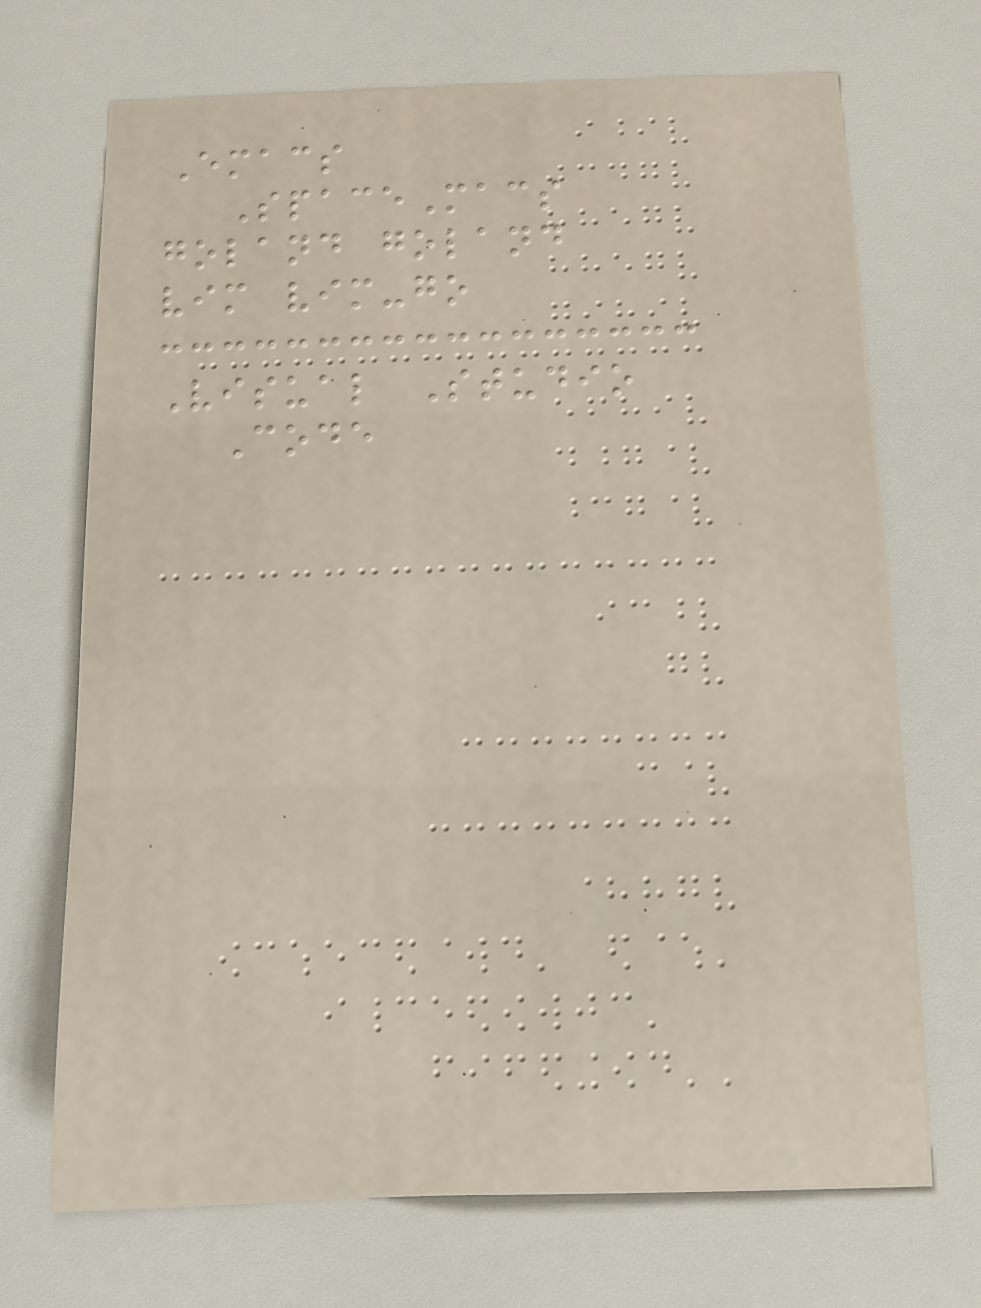Emacs
SpaceMacs
goland goland
vim vim-go
Visual Studio
Code
